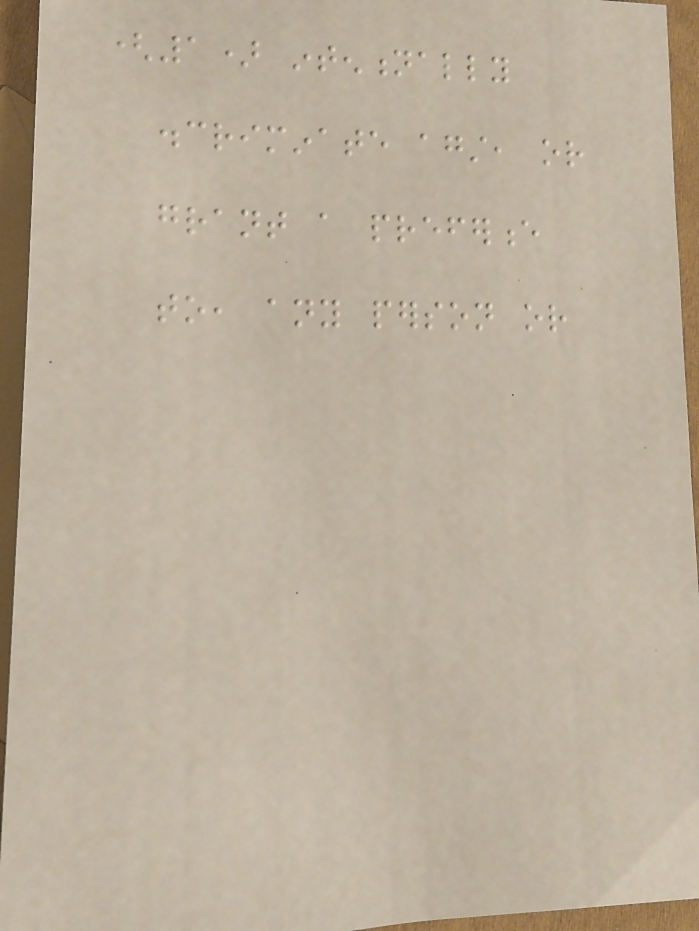(1) intentionally
discriminate against, or
grant a preference
to, any person or
